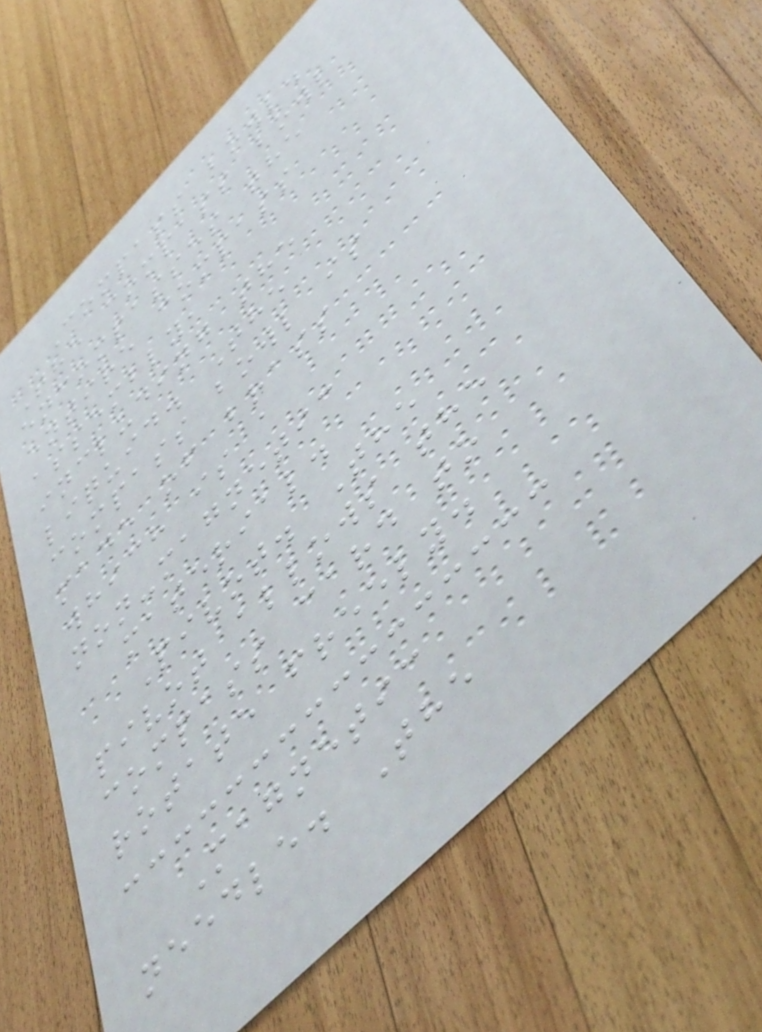Compass bowl.
The compass bowl
encompasses the
entire compass
assembly,
including the
liquid. The
compass bowl is
made of brass
which is a
non-magnetic
material.
Pivot. The
pivot allows the
compass card to
rotate freely.
Magnetic
needle. The
